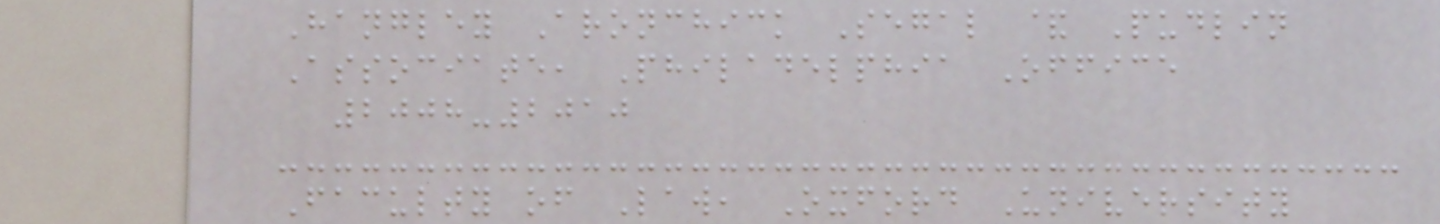Hangley Aronchick Segal & Pudlin
Associate, Philadelphia Office
2008-2010
Faculty of Law, Oxford University
